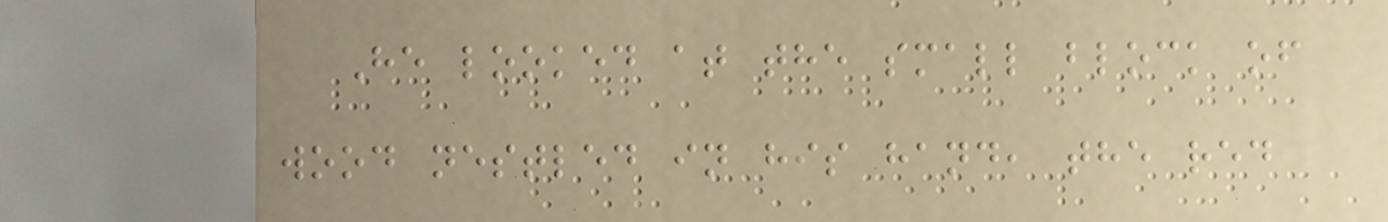He looked at the small block of
wood nestled in his hand, the red
